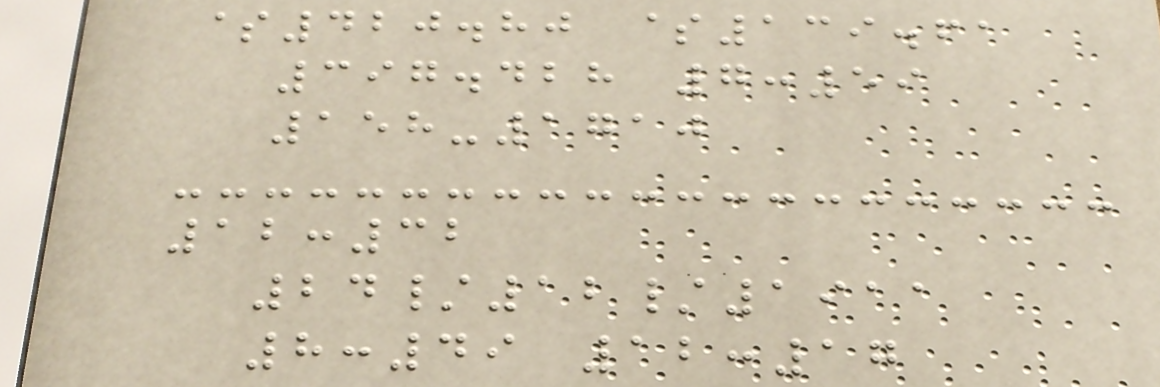$420.80 $139.61
397.428 7:59
158-1710
12:32
24/12/1911
8:49 12:17
